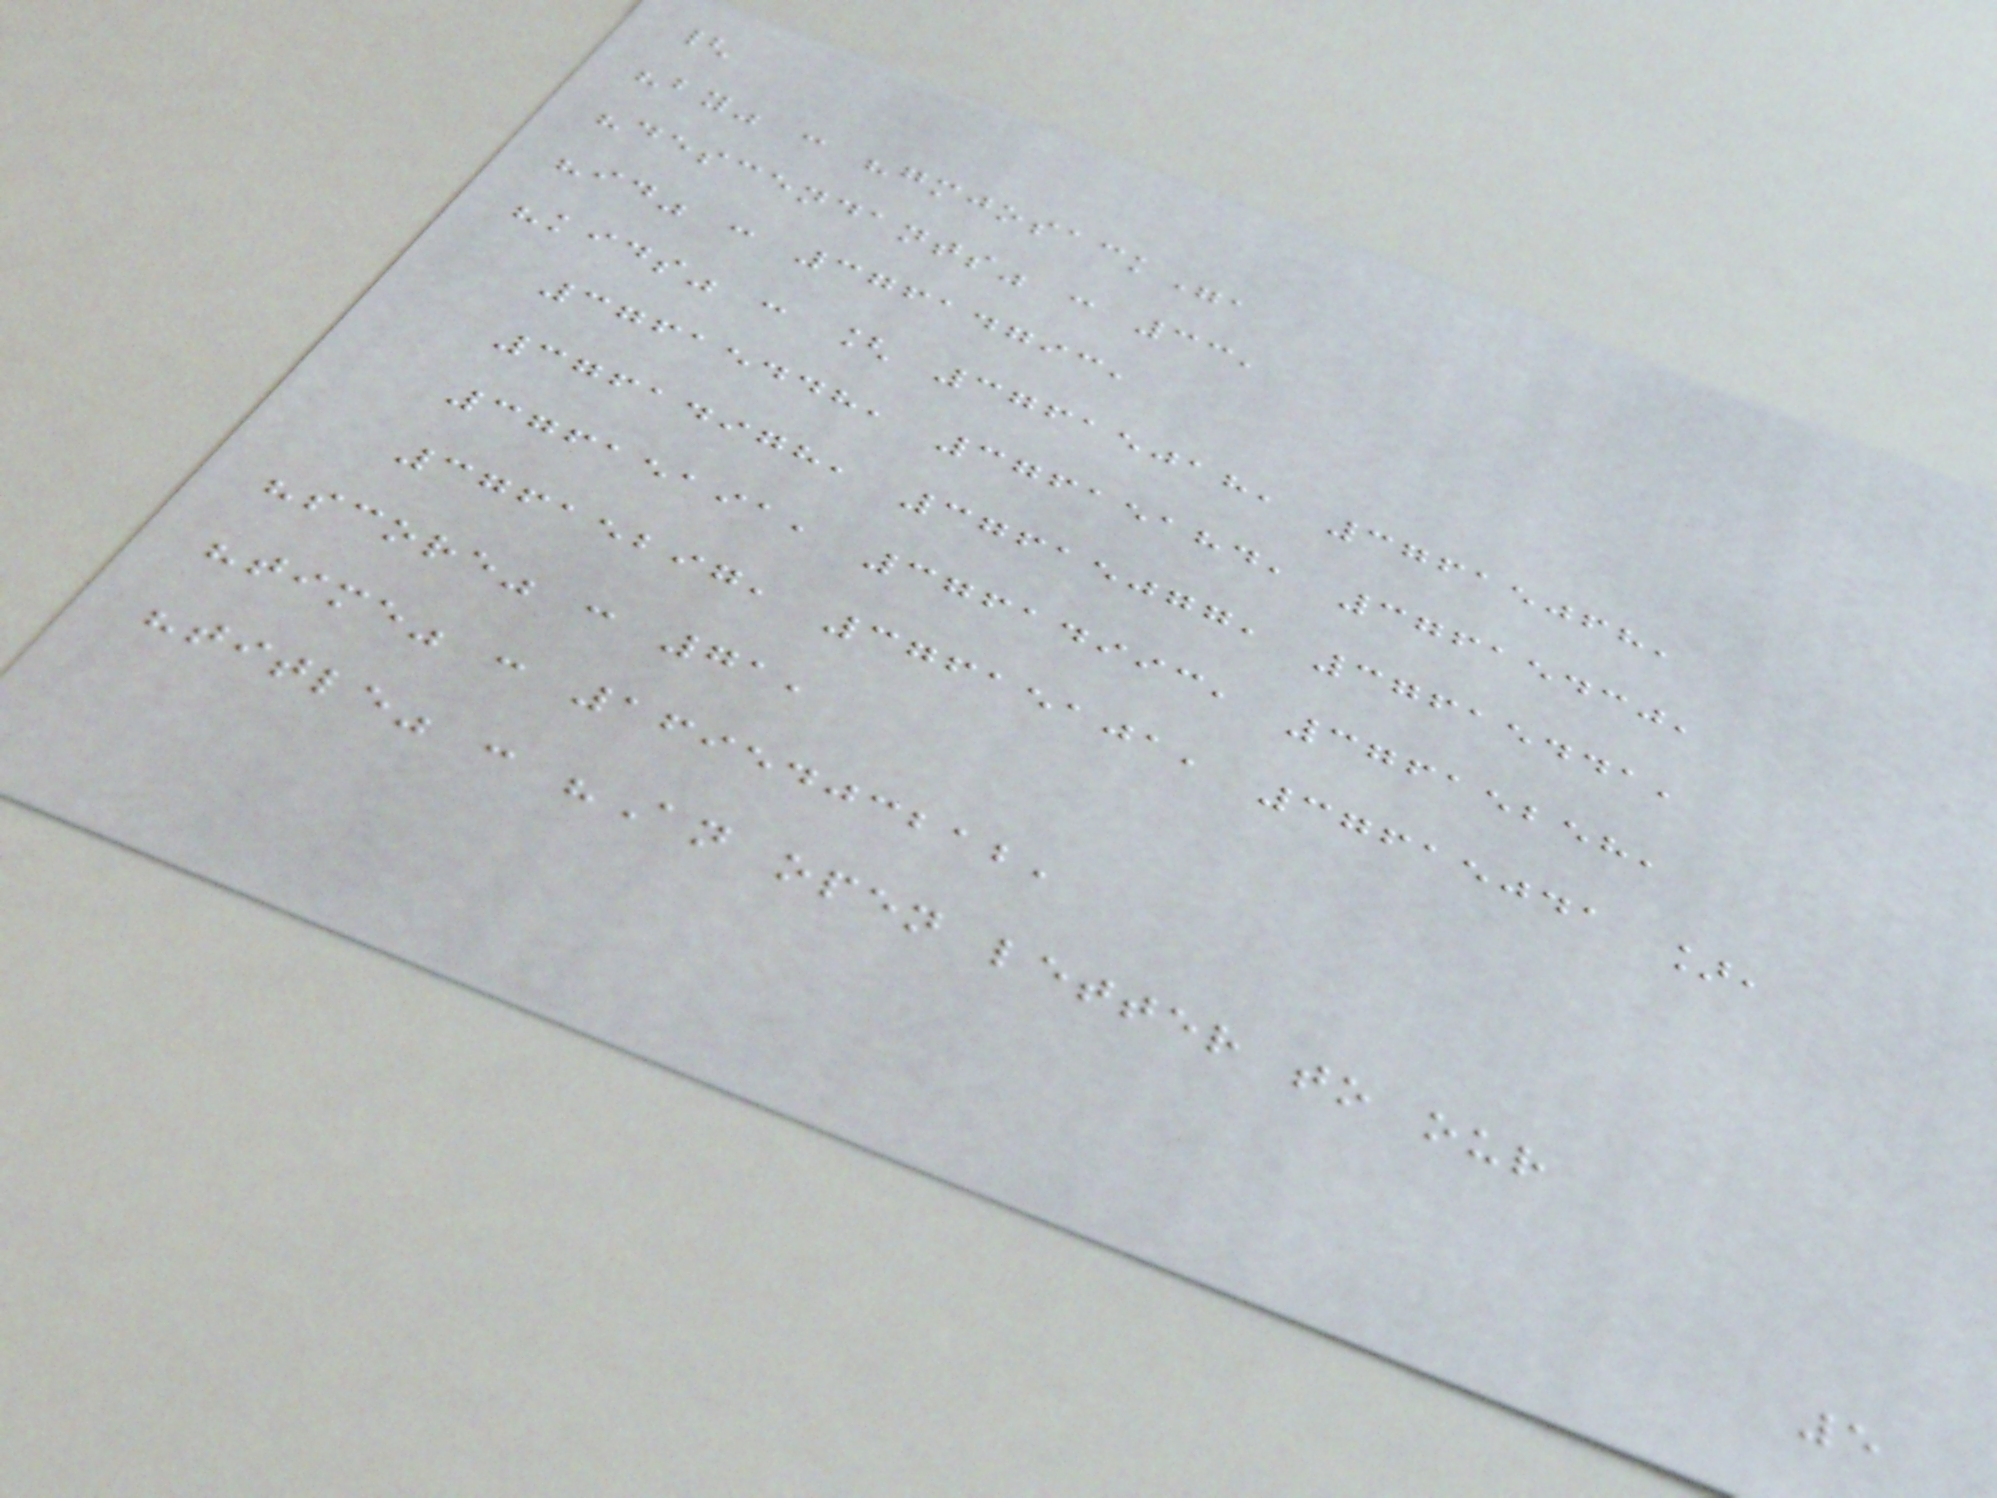{
"by" : "gmjosack",
"descendants" : 33,
"id" : 37614793,
"kids" : [ 37615018, 37615068,
37615448, 37615184, 37615430,
37614978, 37615077, 37615441,
37615191, 37614993, 37615258,
37615297, 37615101, 37615041 ],
"score" : 71,
"time" : 1695403212,
"title" : "An open letter to our
5
